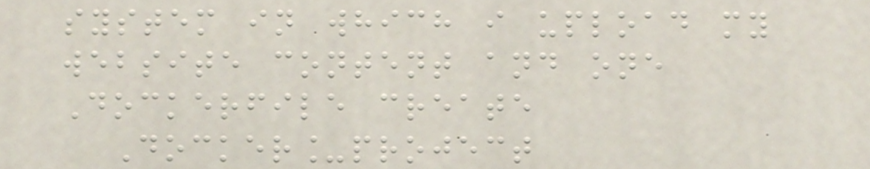system in which i upload my
website content and one
Dockerfile create
Docker_project
